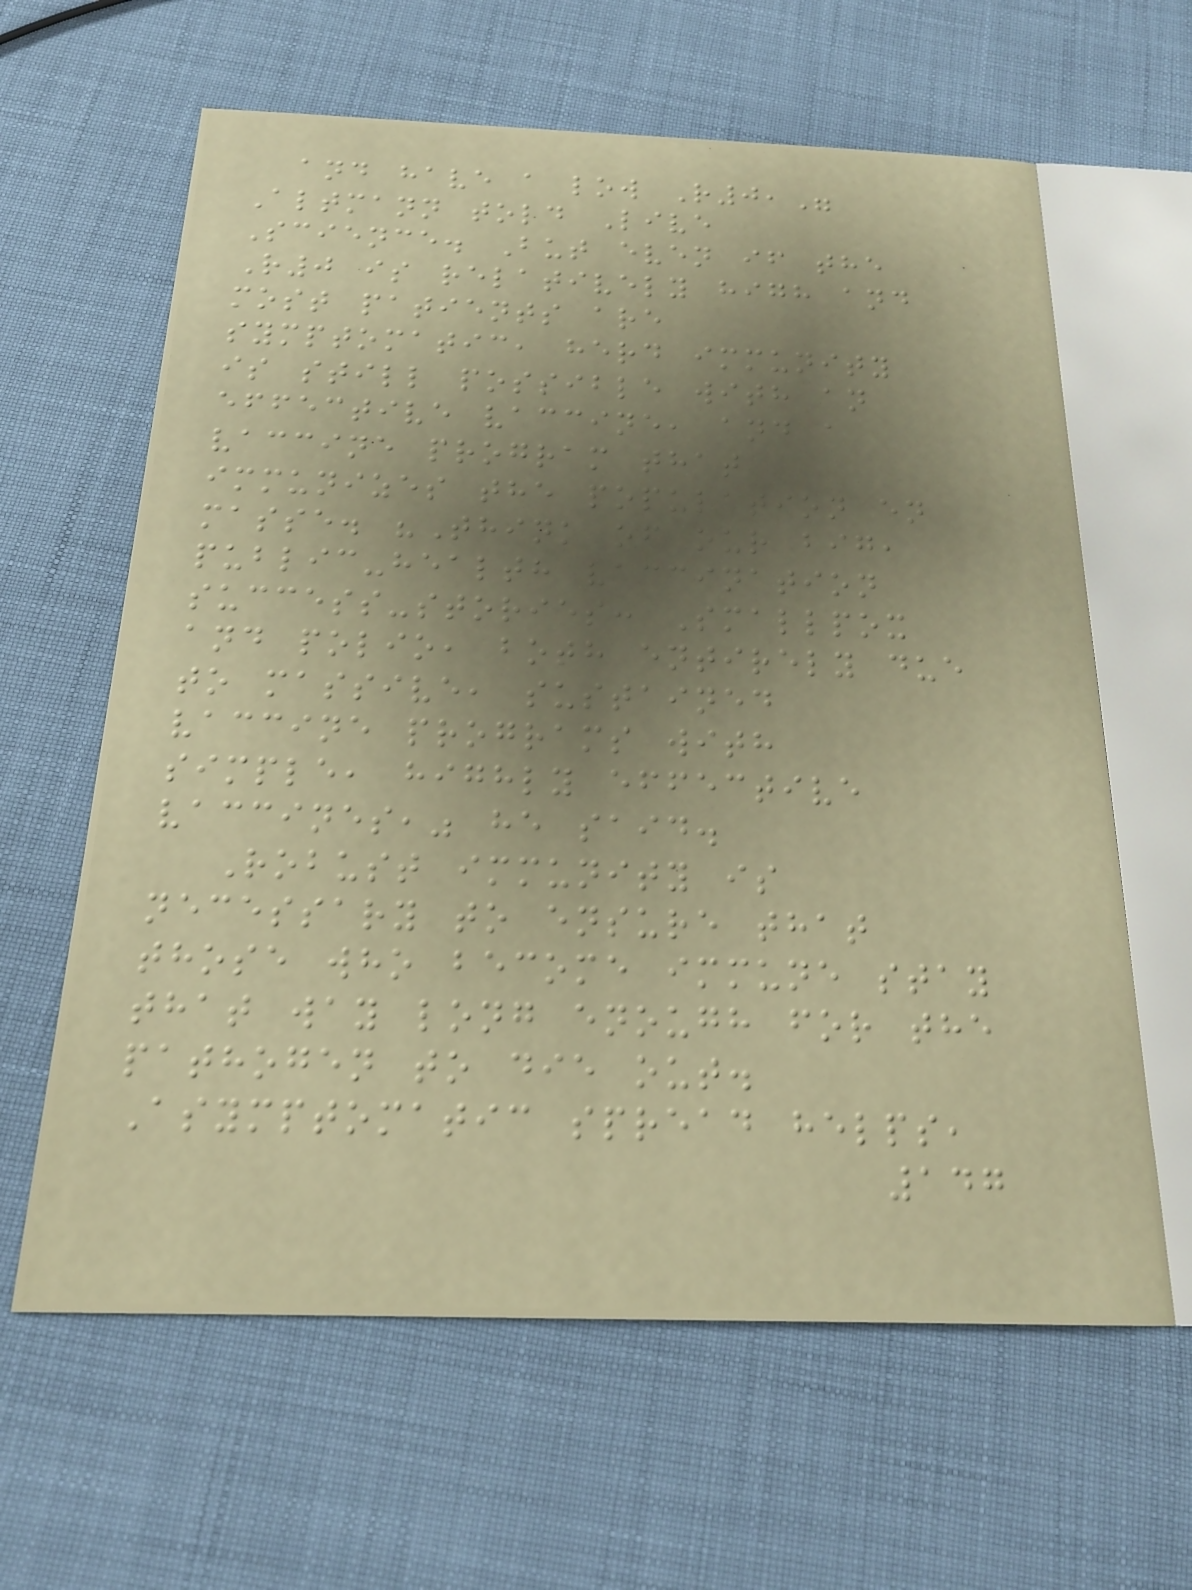and have a low R0,"
Altmann told Live
Science. But even if the
R0 is relatively high and
most patients are
symptomatic, herd immunity
is still possible with an
effective vaccine, and a
vaccine program that
immunizes the population en
masse. "Think of our big,
public-health vaccination
success-stories: Smallpox
and polio, both entirely due
to massive, sustained
vaccine programs with
simple, highly effective
vaccines," he said.
Robust immunity is
necessary to ensure that
those who become immune stay
that way long enough for the
pathogen to die out.
Asymptomatic spread helps,
147
